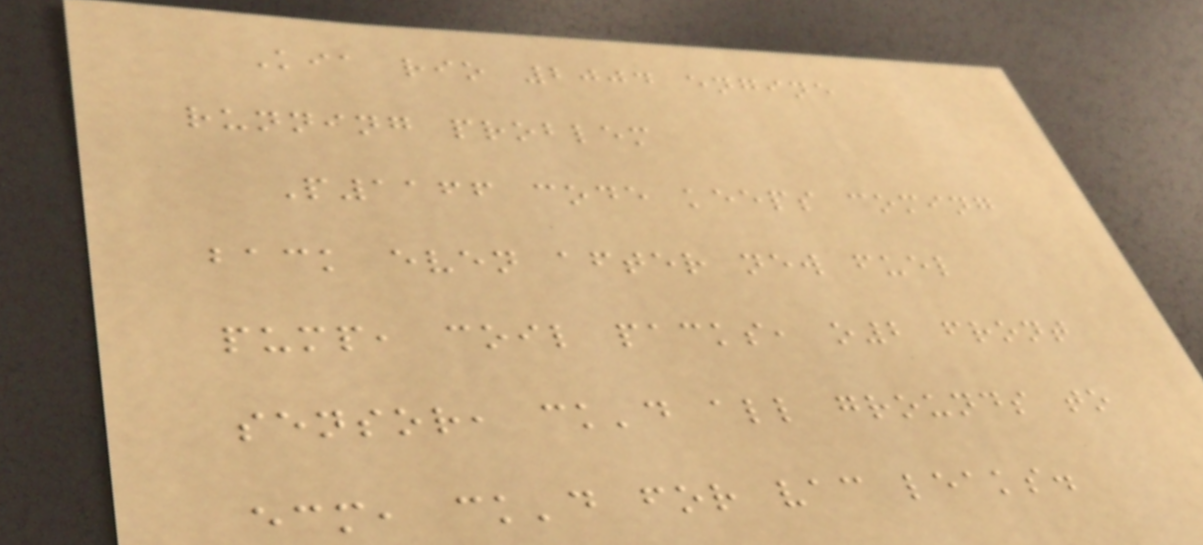Kia rio 2004 engine
running problem
P1166 code keeps coming
back even after new fuel
pump, coil packs, o2 front
sensor, ck'd all grounds to
ecm, ck'd for vac leaks.
